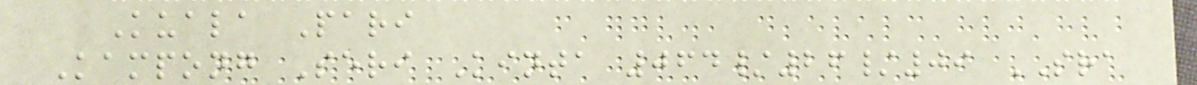Kuala Pari
Kampong Seri Kinta 064/26/09 SRA
